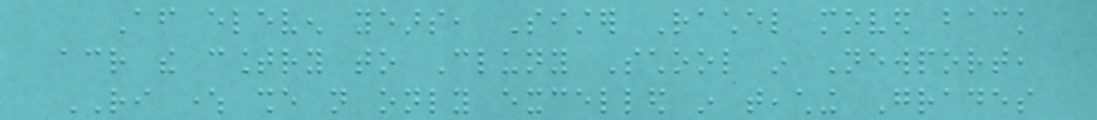After eleven years, Sister Rachel moved back
across the country to Cluny School in Newport,
RI where she not only excelled in teaching Grades
